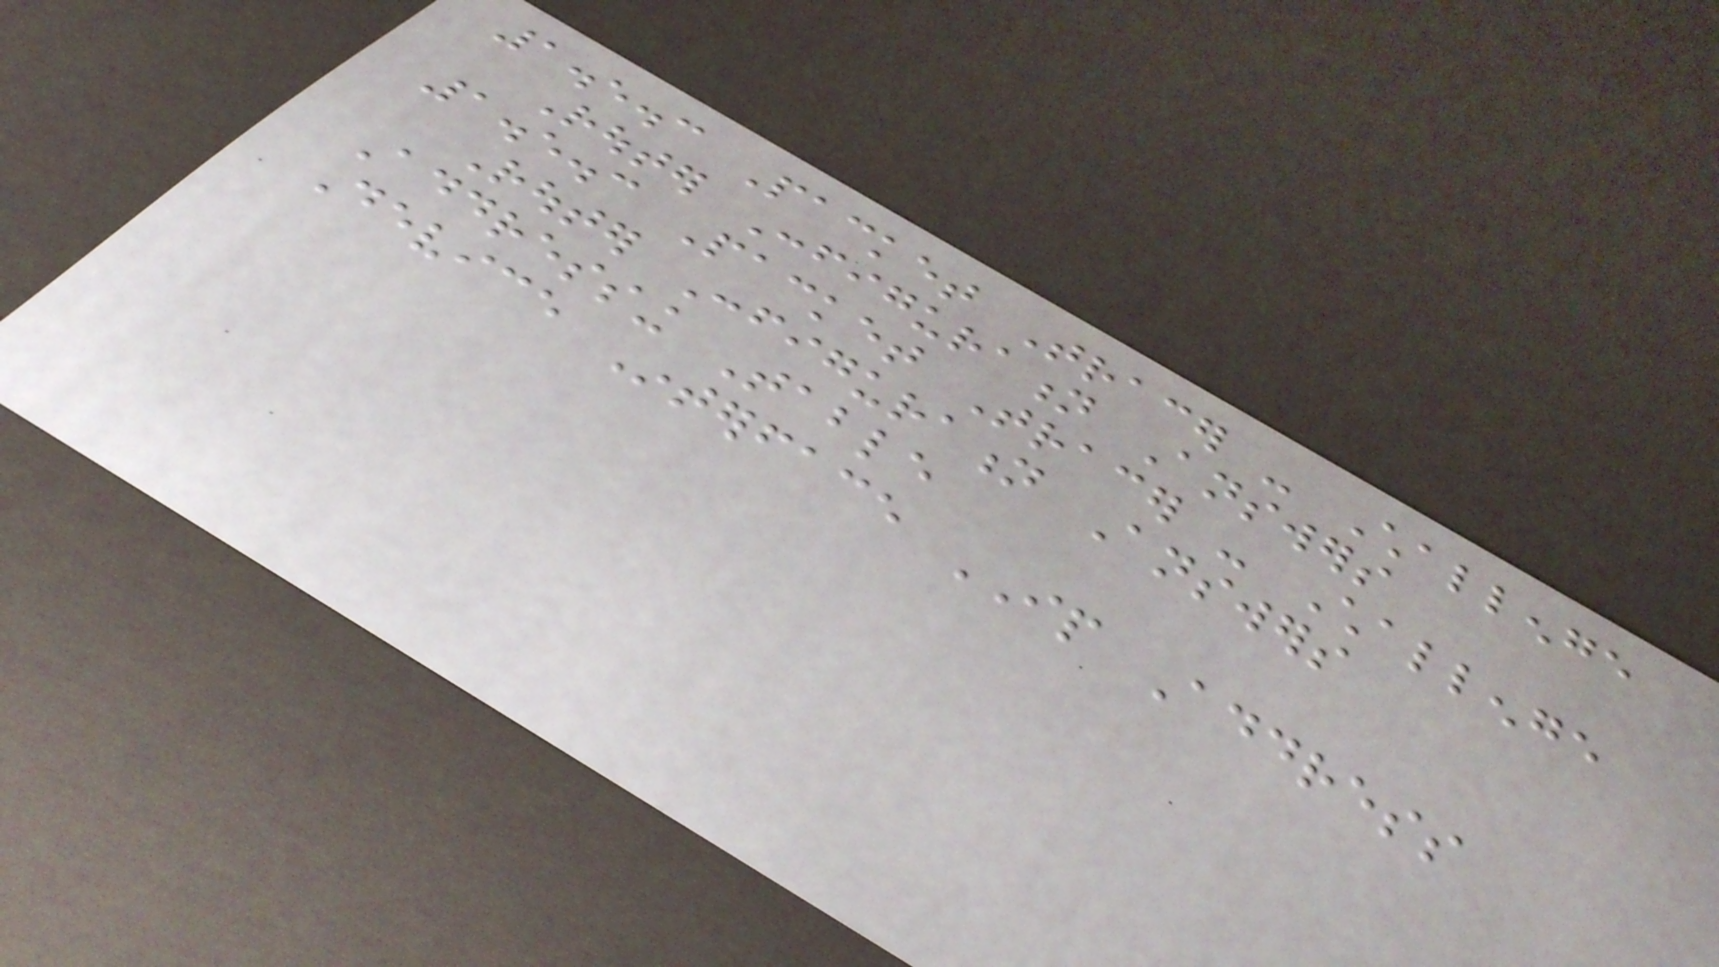1.5.3 Packet Tracer - Challenge
Router Configuration Answers
1.5.3 Packet Tracer - Challenge
Router Configuration Answers
Addressing Table
Device Interface IP Address
